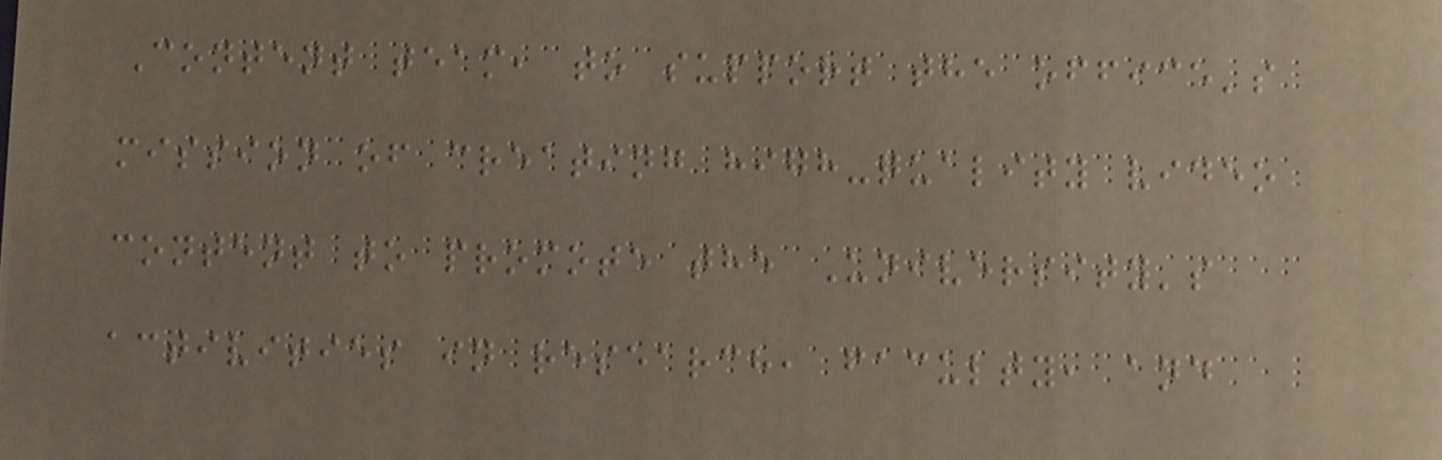Content team, to support the office's
mission of creating high-quality video
content to promote the University's
activities in research, faculty, and
